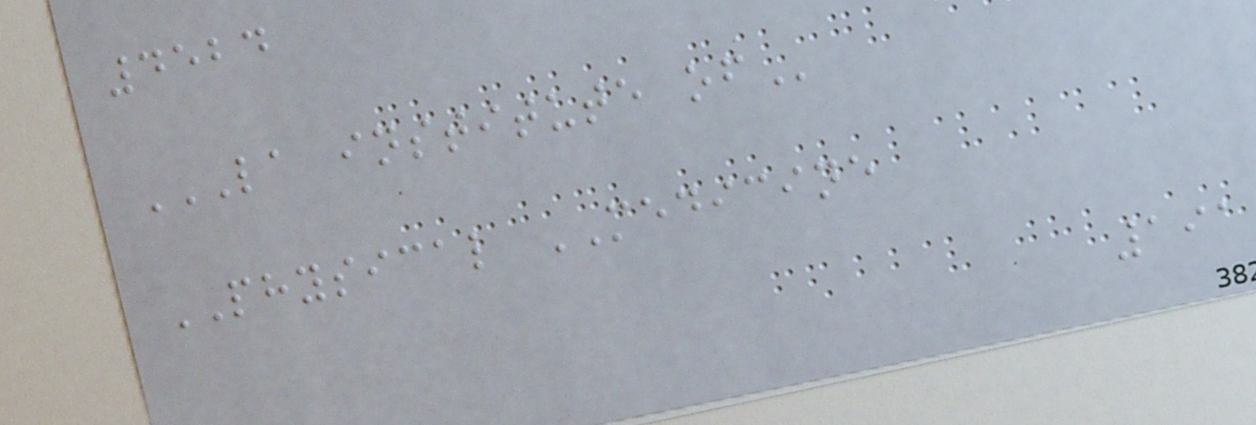4524
LA INSTITUTE OF
PHYSICAL MEDICINE
191
